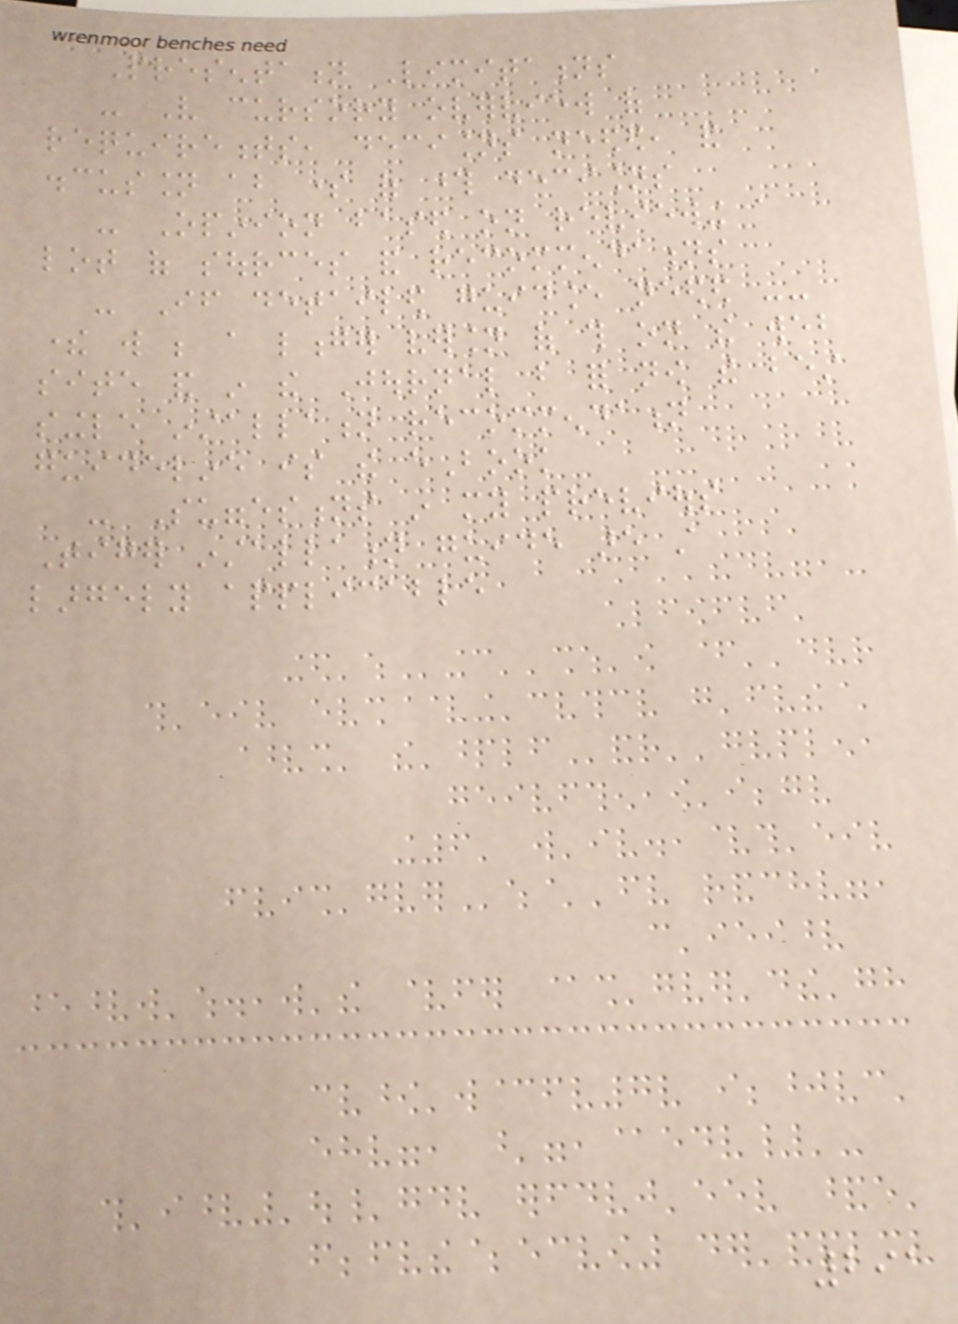Presentation Limitations
- Very cursory overview of
requirements, decisions needed, and
discussion about some of those decisions
- Opinion based on reviewing a
lot of sources and recommendations
- If detailed guidance needed --
there will be a longer version of this on the web
site and in the Journal but for now the best
single installation recommendation
guideline is the eBook
- Suggestions in my previous
Tiger installation guide are still
largely applicable
291
